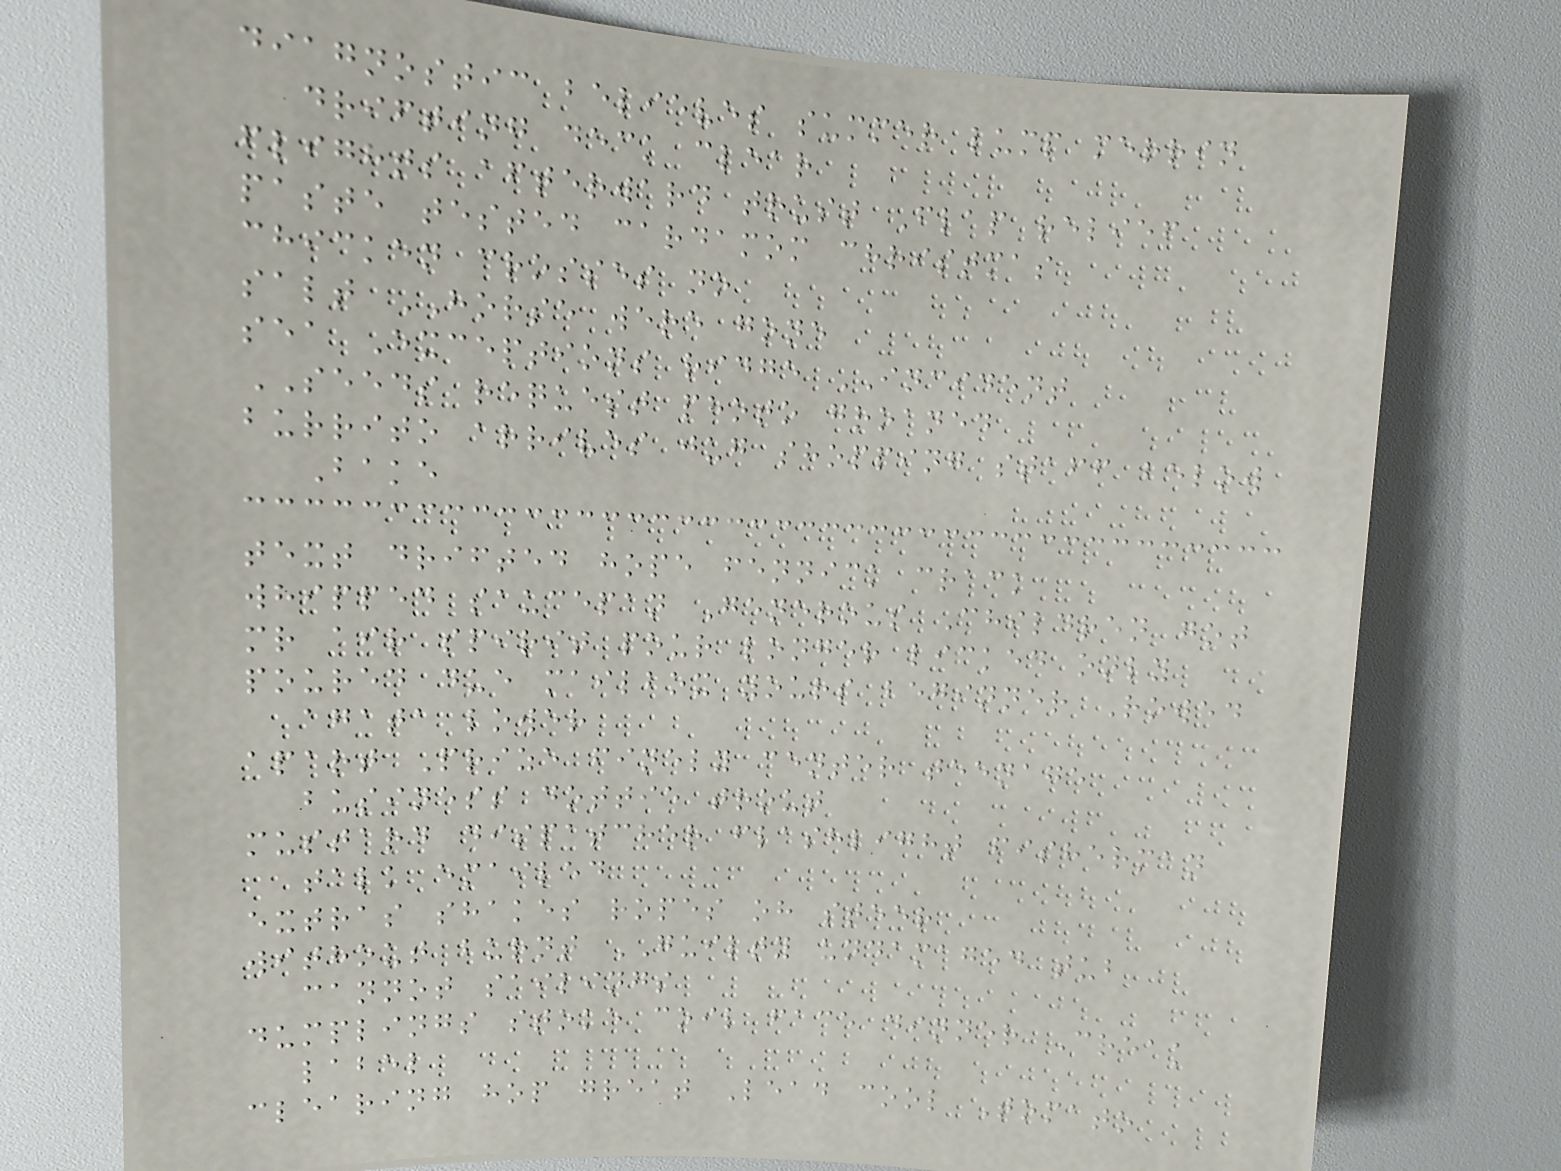diagnostic believes summer lump merrin
drifting deck clear
flights afterward trust Flap relief
paste tested cardamom christmas
chicken crosses no
salt HORSE were gone
sea Exceptions ridge INCIDENT
SEEDS request photo groaned
burrito arrives jug shopping staff below
Bake
text drifted hope fennick crack
whipped saucepan Generous Children got
mr air spirit pour longer licked only
poured due mailbox yours beginner Rowed
agata lower
apart Prize finely center teenage
business dottie trout
mustard dispatcher flashlight fisherman
talk emailed
extras shakes ropes oh steer
without burnt GUILTY undamaged tub
cannot sailings
dumplings stoke coil face dinner Creak
label
clearing hop great Lead cool Tomato
